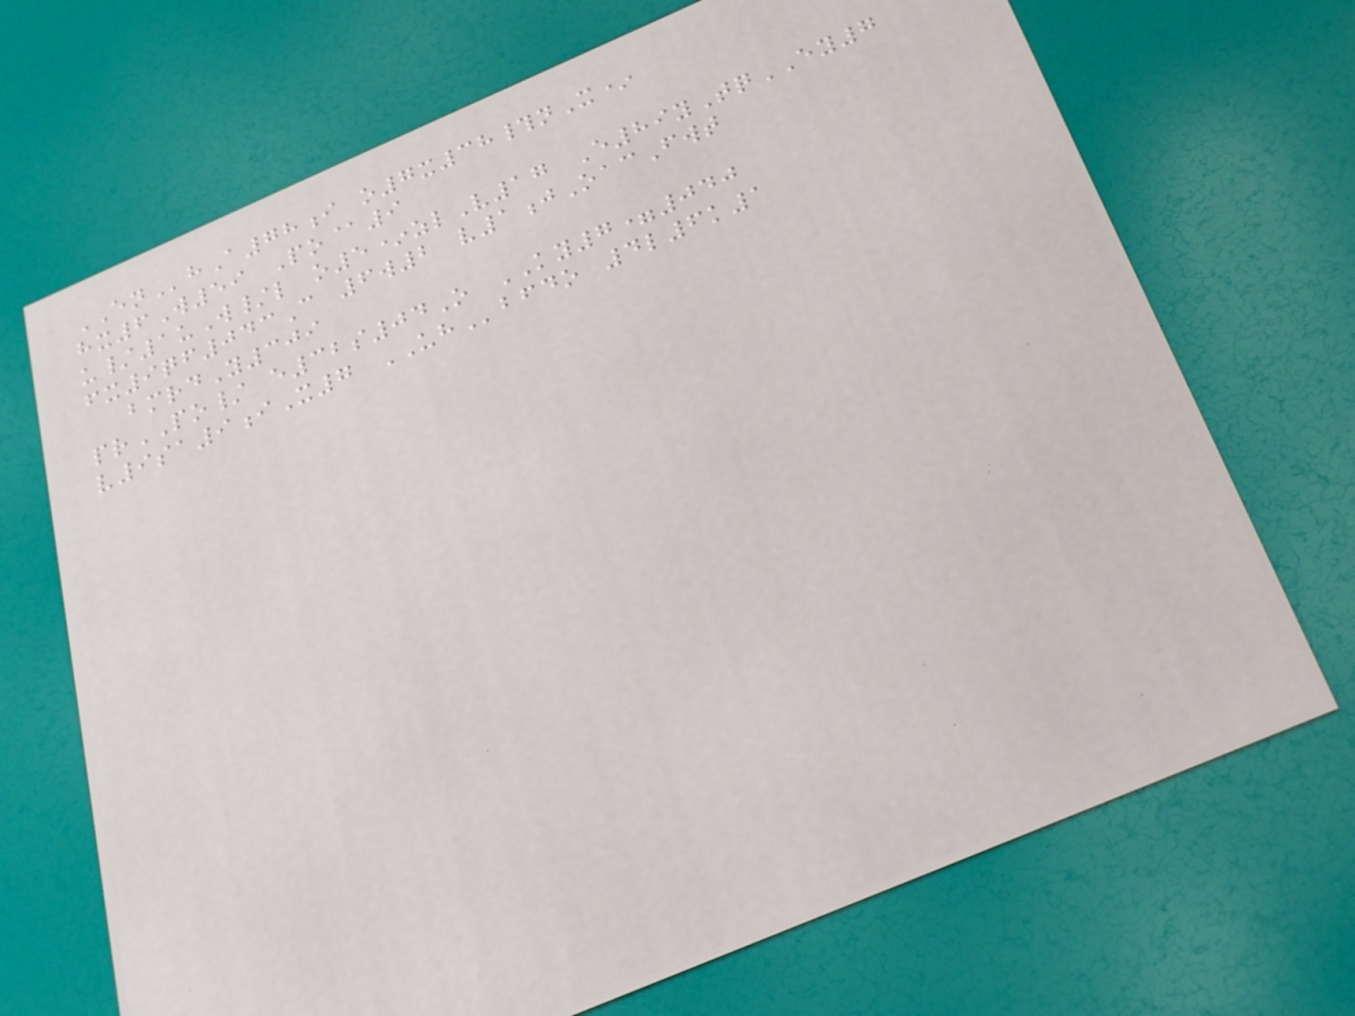ENhA78i o7x38#nX*
hx6W59 Po@9
u/1uW/l o5*zlV17 E89yTqEY7
fx9qf043C 6w2 v1jOacFwt
bmrdY309
prPO/ e32s04O KY7=040
v9sa9iX7 UHbfdo 4l6k1
